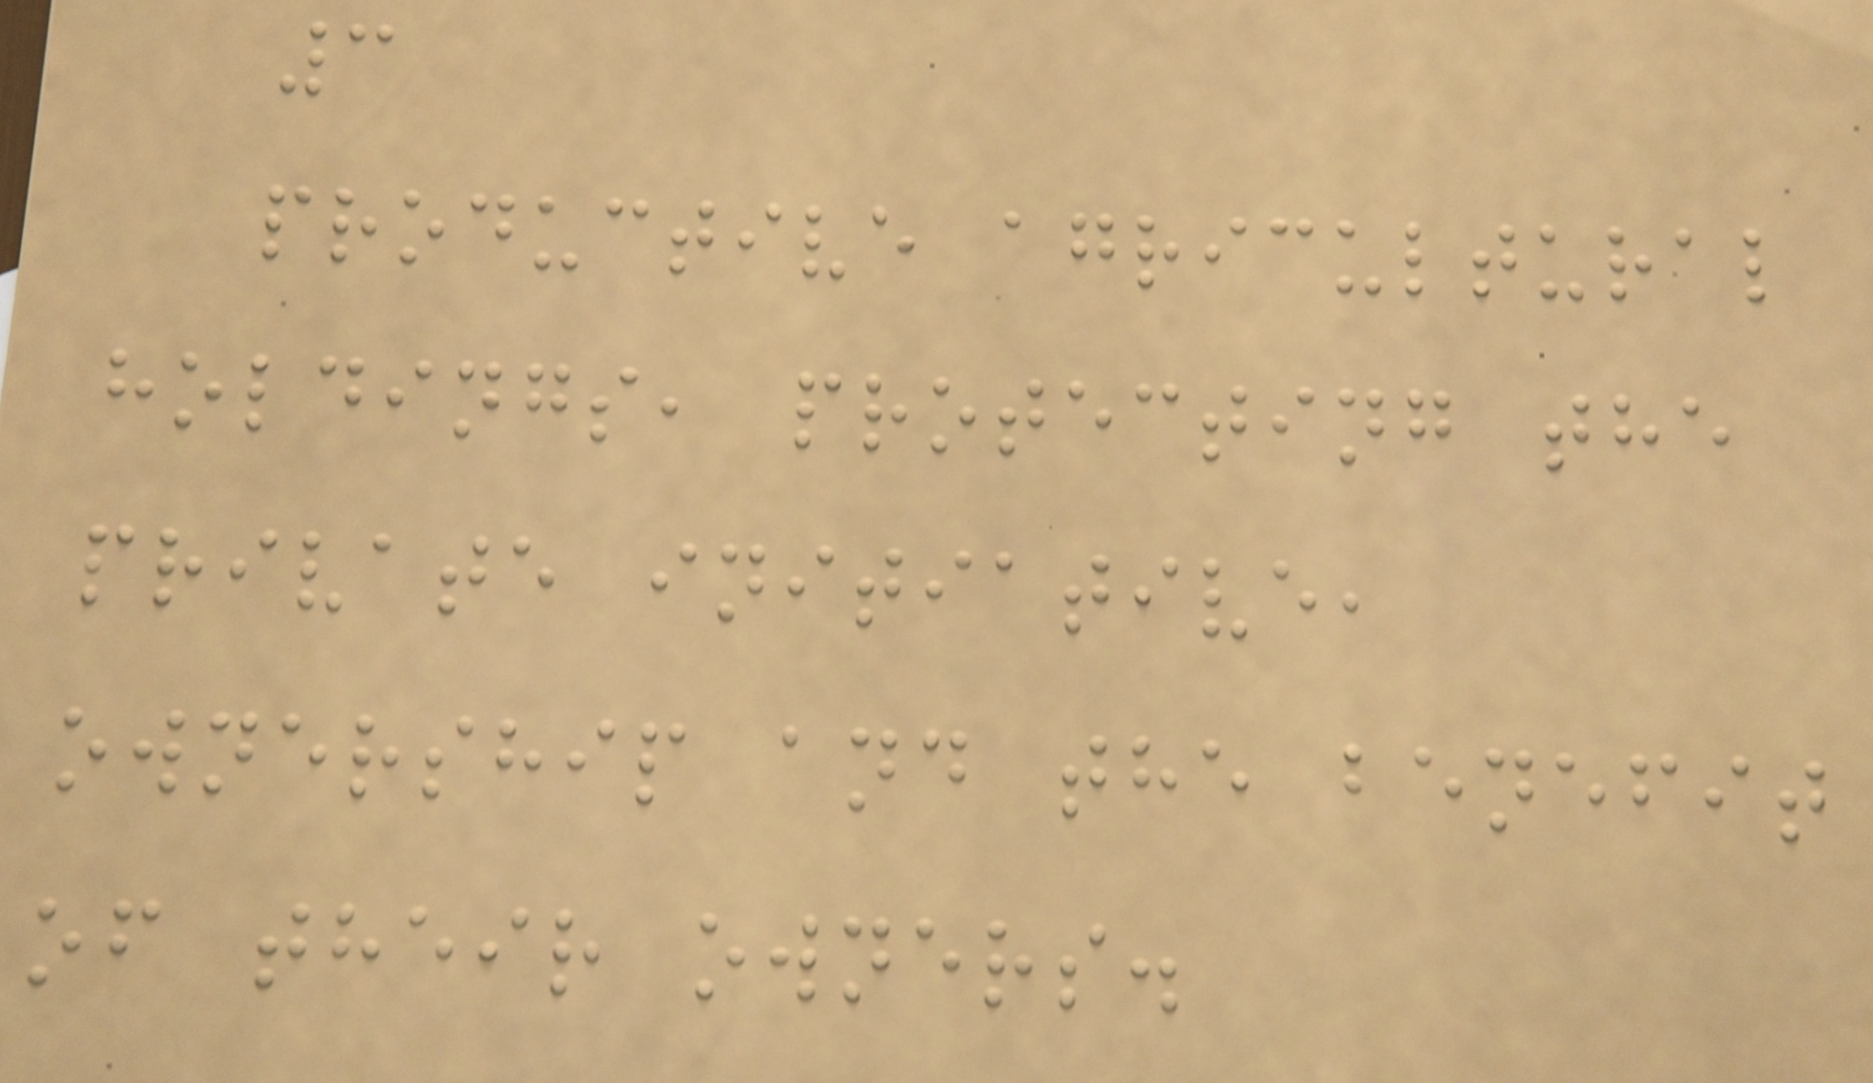3
productive agricultural
holdings, protecting the
private initiative,
ownership and the benefit
of their owners.
